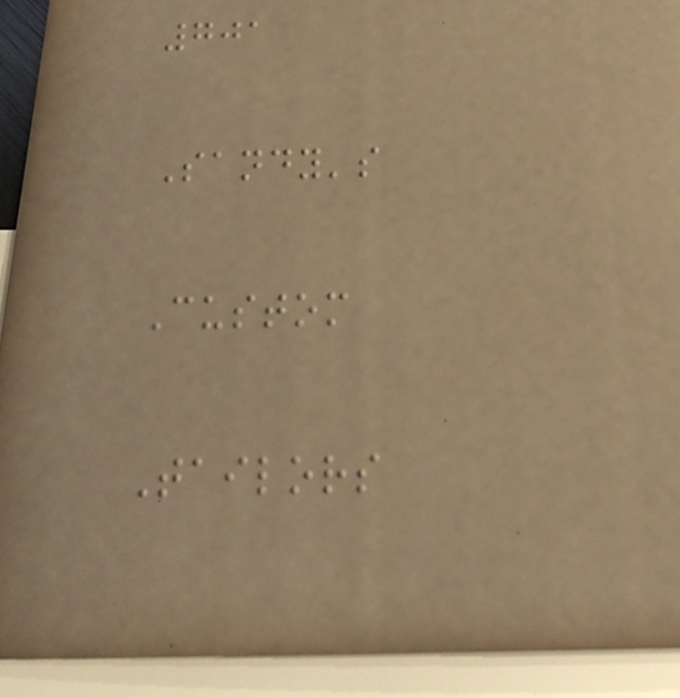701
Sandy's
Custom
Tailors
